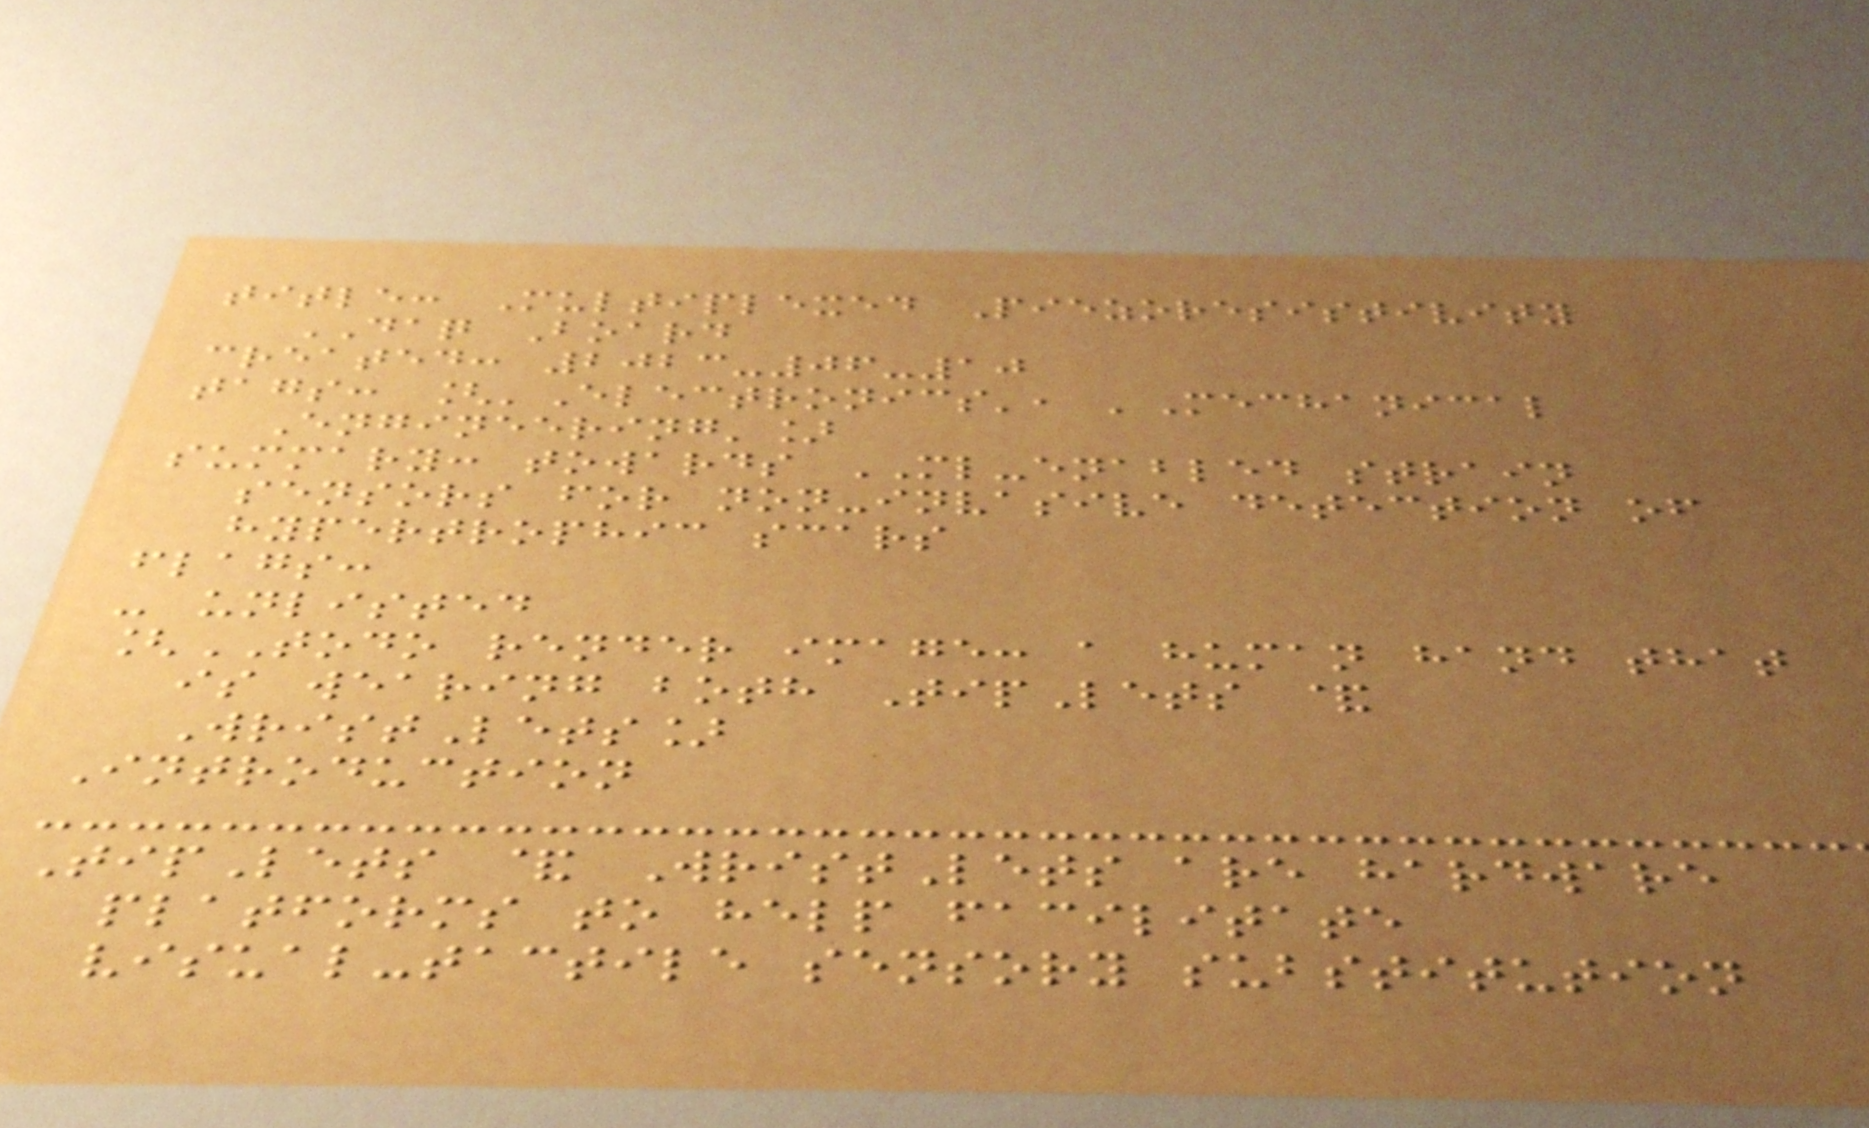title: Multiplexed Piezoresistivity
DAQ Board
created: 2023-06-10
tags: ['Electronics', 'Mechanical
Engineering']
summary: towards ML-enabled strain
sensors for non-invasive detection of
hypertrophic scars
flags:
- unlisted
[TODO render image: a human hand that
is wearing both TipLets &
WristLets]
Introduction
TipLets & WristLets are hardware
platforms to help facilitate
visual-tactile sensory substitution
